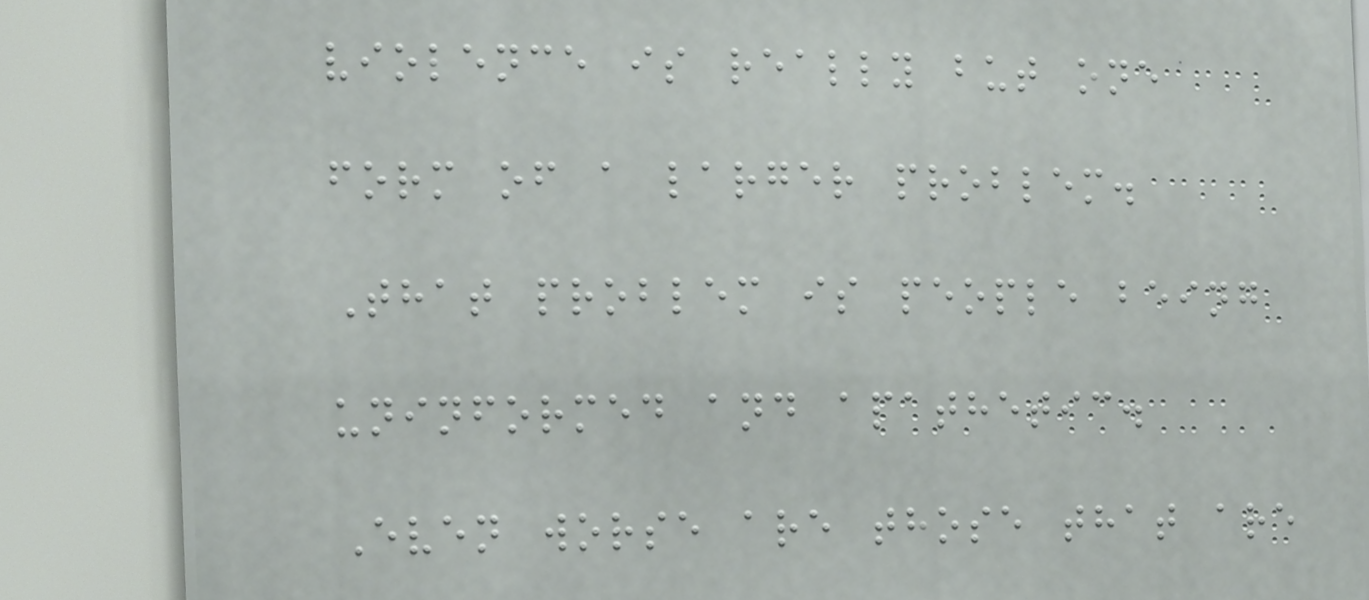violence is really but one
form of a larger problem.
That problem is people being
uninformed and apathetic.
Even worse are those that are
